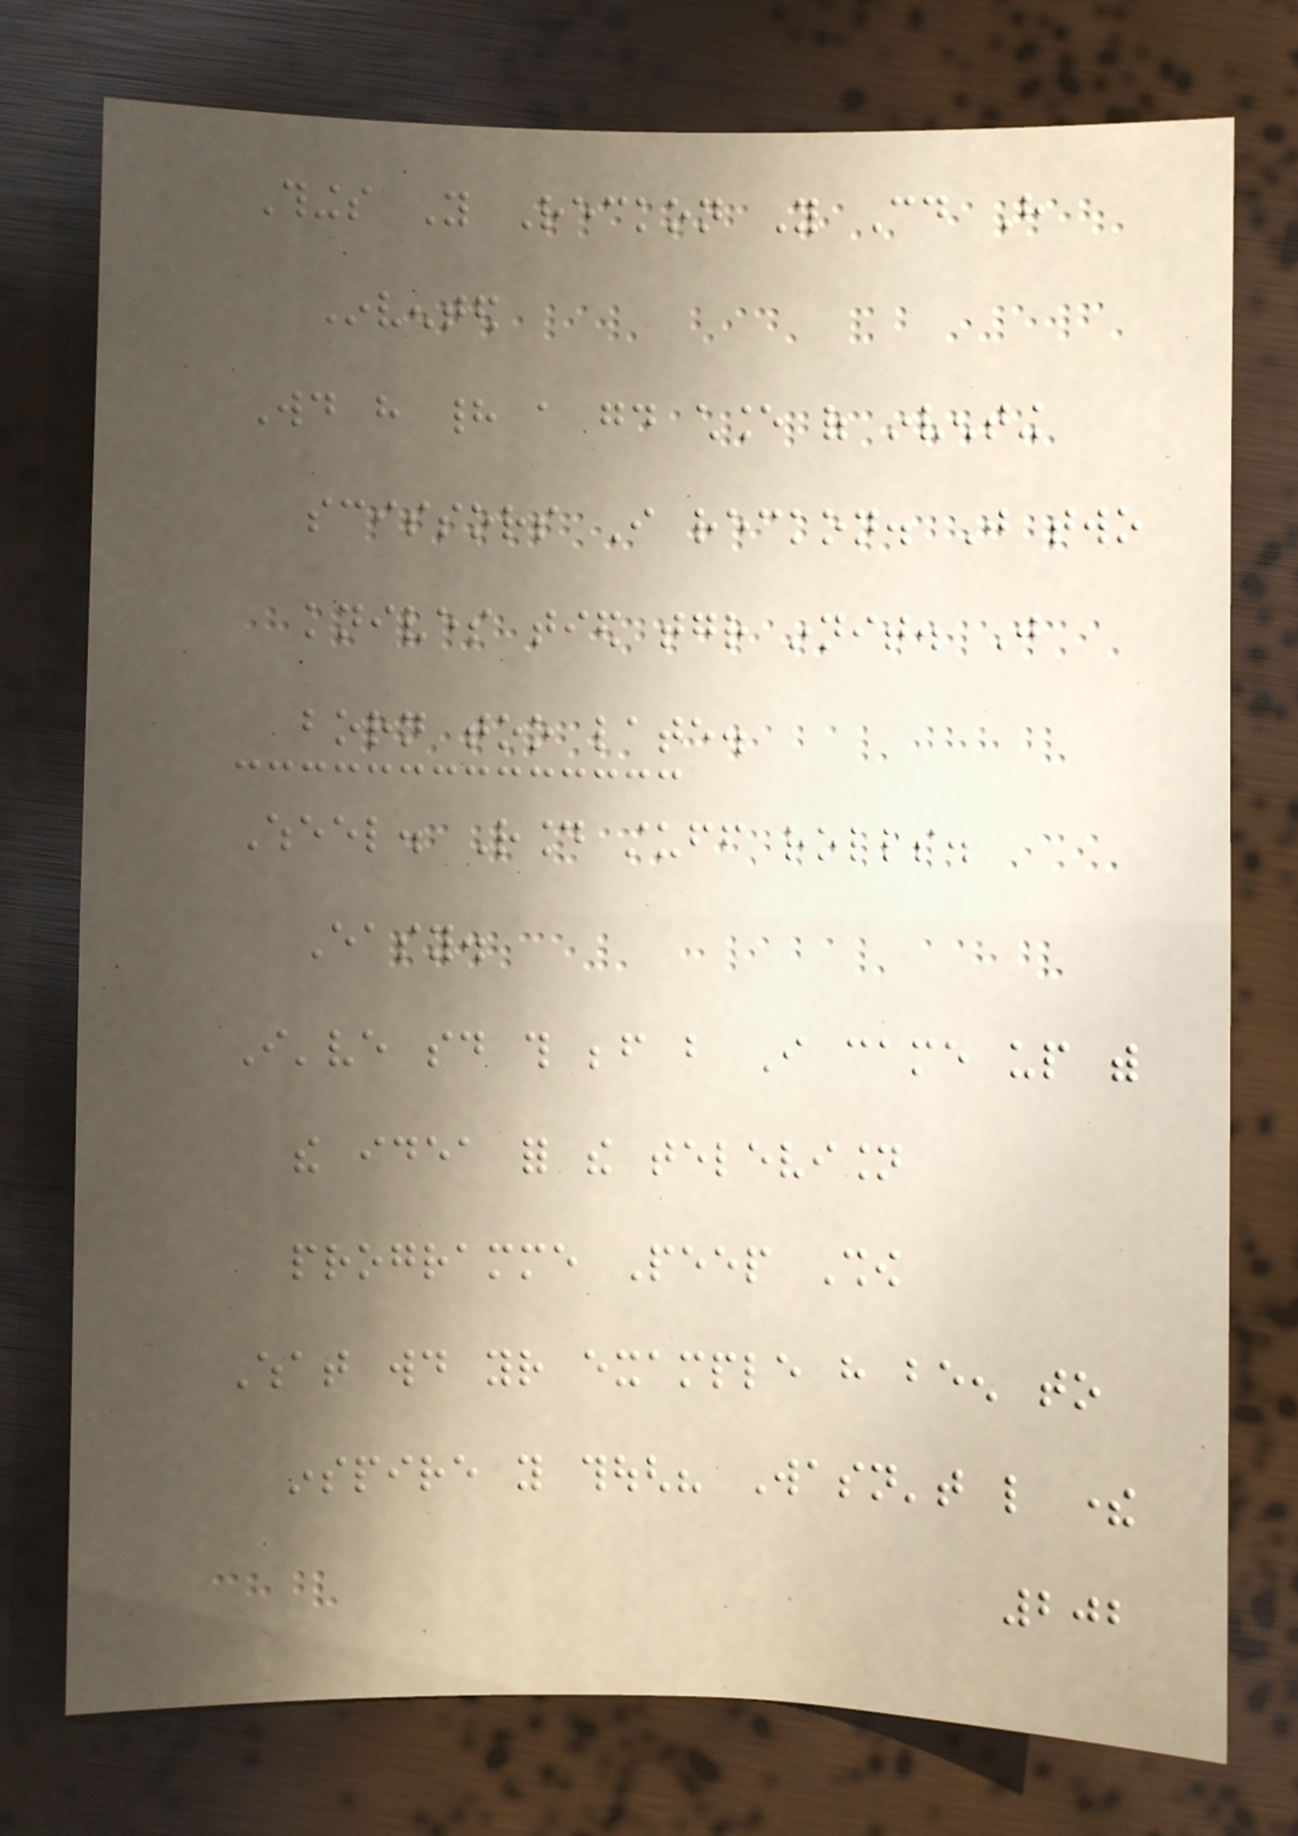Things You Reckon You Could Have
Invented
Would have had a good chance of inventing
scissors I reckon. Just two
knives tied together innit. Just
born too late.
Wheel. Round stuff rolls.
Easy.
I've said this before but I came up with
the idea for the television
programme Peep Show
What would your example have been to
inspire you though? Wasn't like there
202
